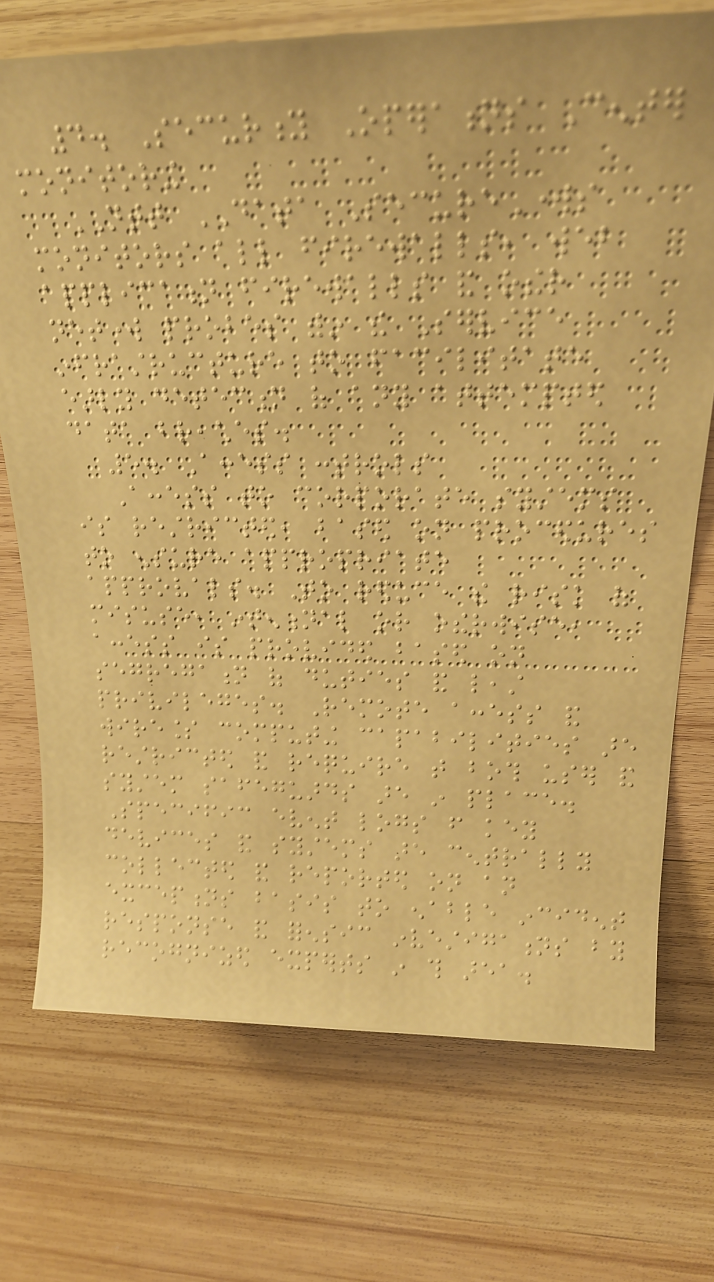4. Security Operations Center
monitoring
NTT DATA SecureWorks
monitors all firewalls, web
application firewalls and other
network probes within the Service
infrastructure to facilitate
early detection of any attempted
data breaches.
5. Access controls
Access to corporate systems
is restricted, based on procedures
to ensure appropriate
approvals. To reduce the risk of
misuse, intentional or otherwise,
access is provided based on
segregation of duties and least
privileges. Remote access and
wireless computing capabilities are
restricted and require that both user and
system safeguards are in place.
Specific event logs from key
devices and systems are centrally
collected and reported on an
exceptions basis to enable incident
response and forensic investigations by
recognized experts in this area.
